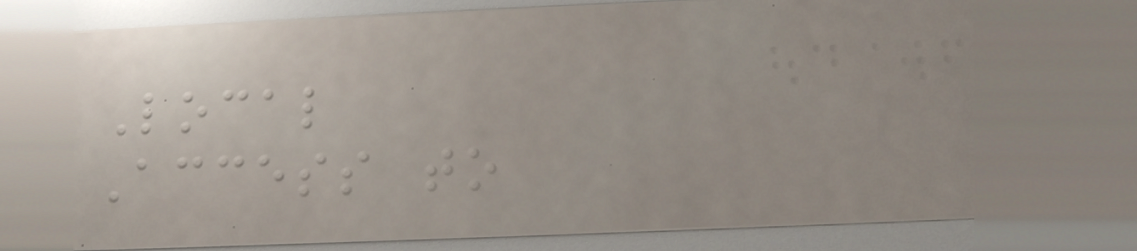Local
Access to
